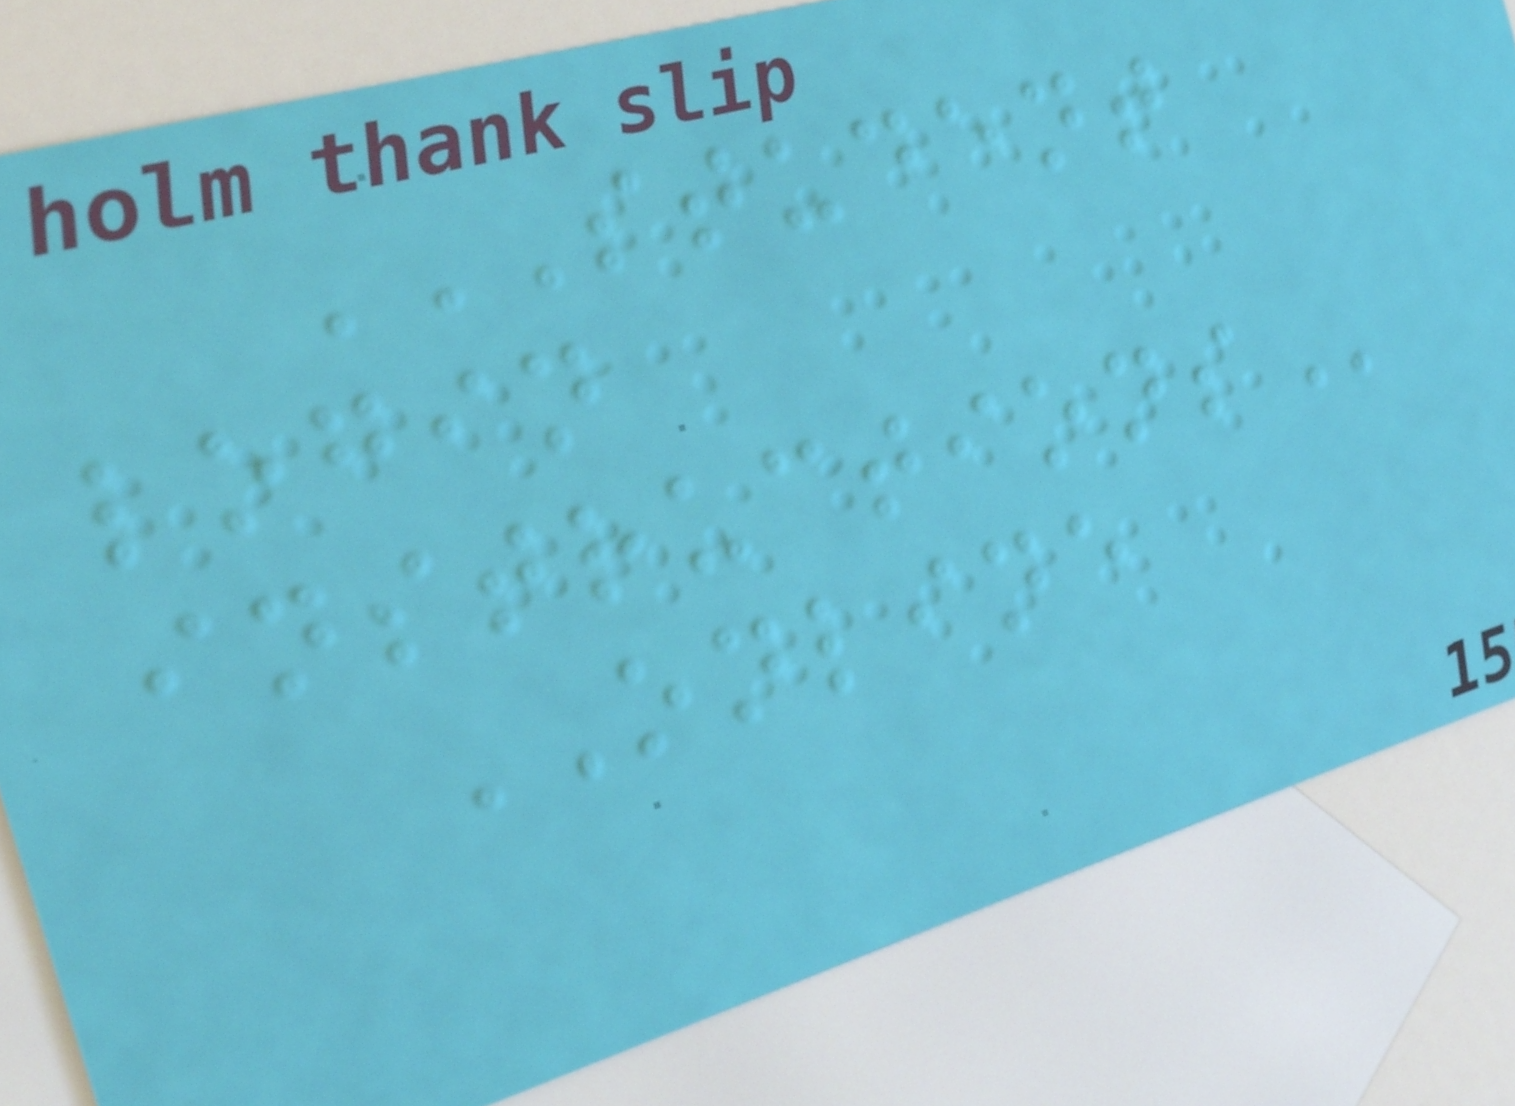STUDENT
LOGIN
INSTRUCTIONS
ONLINE
